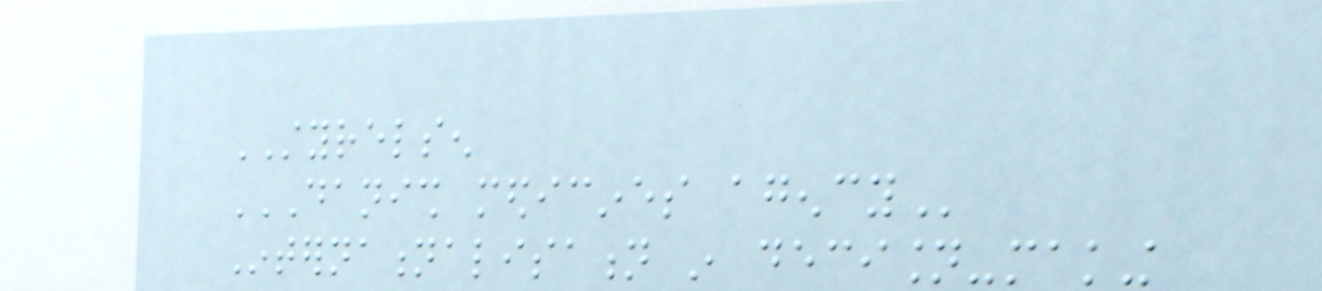STYRELSEN
DANISH MEDICINES AGENCY
Internationalisation in decision-making
